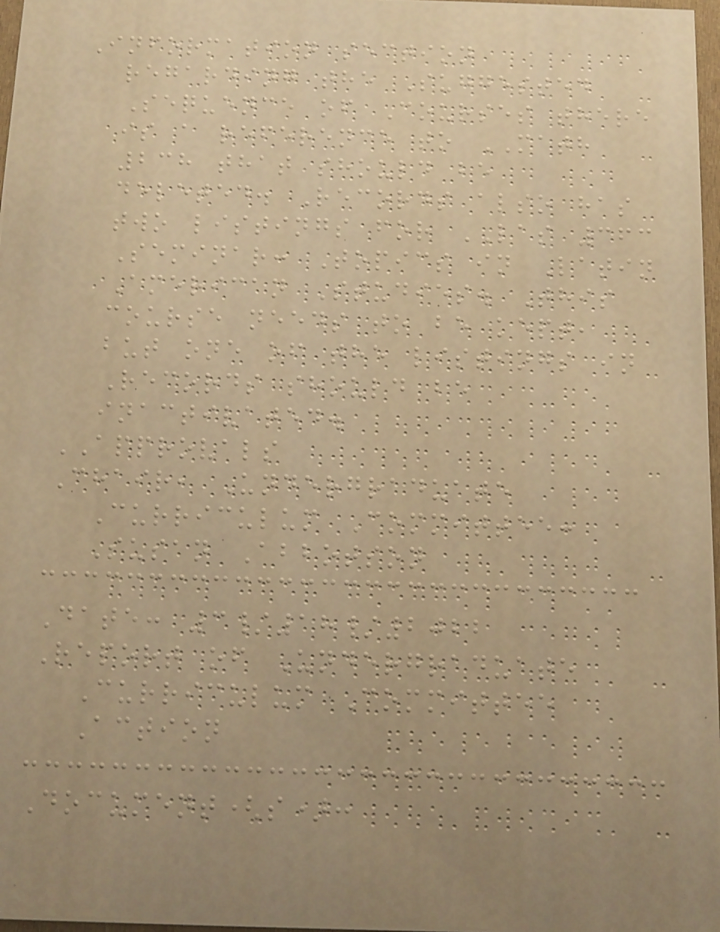Information section
regarding the Suggested
Sequence of Courses there
is a reference to MATH
238 that should be
deleted. Records also has
two listings for LAS 363
Seminar: Topics in Latin
American Studies. This
course needs to be kept,
but one of the listings in
Records should be
inactivated.
APPROVALS
Chair, Undergraduate
Curriculum Committee:
Susan Abbotson
Date: 3/18/2022
Report of Undergraduate
Curriculum Committee
Action
Document(s):
